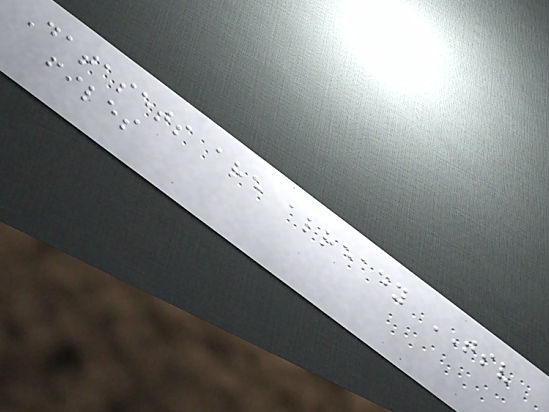Datasets are already TSV
files
